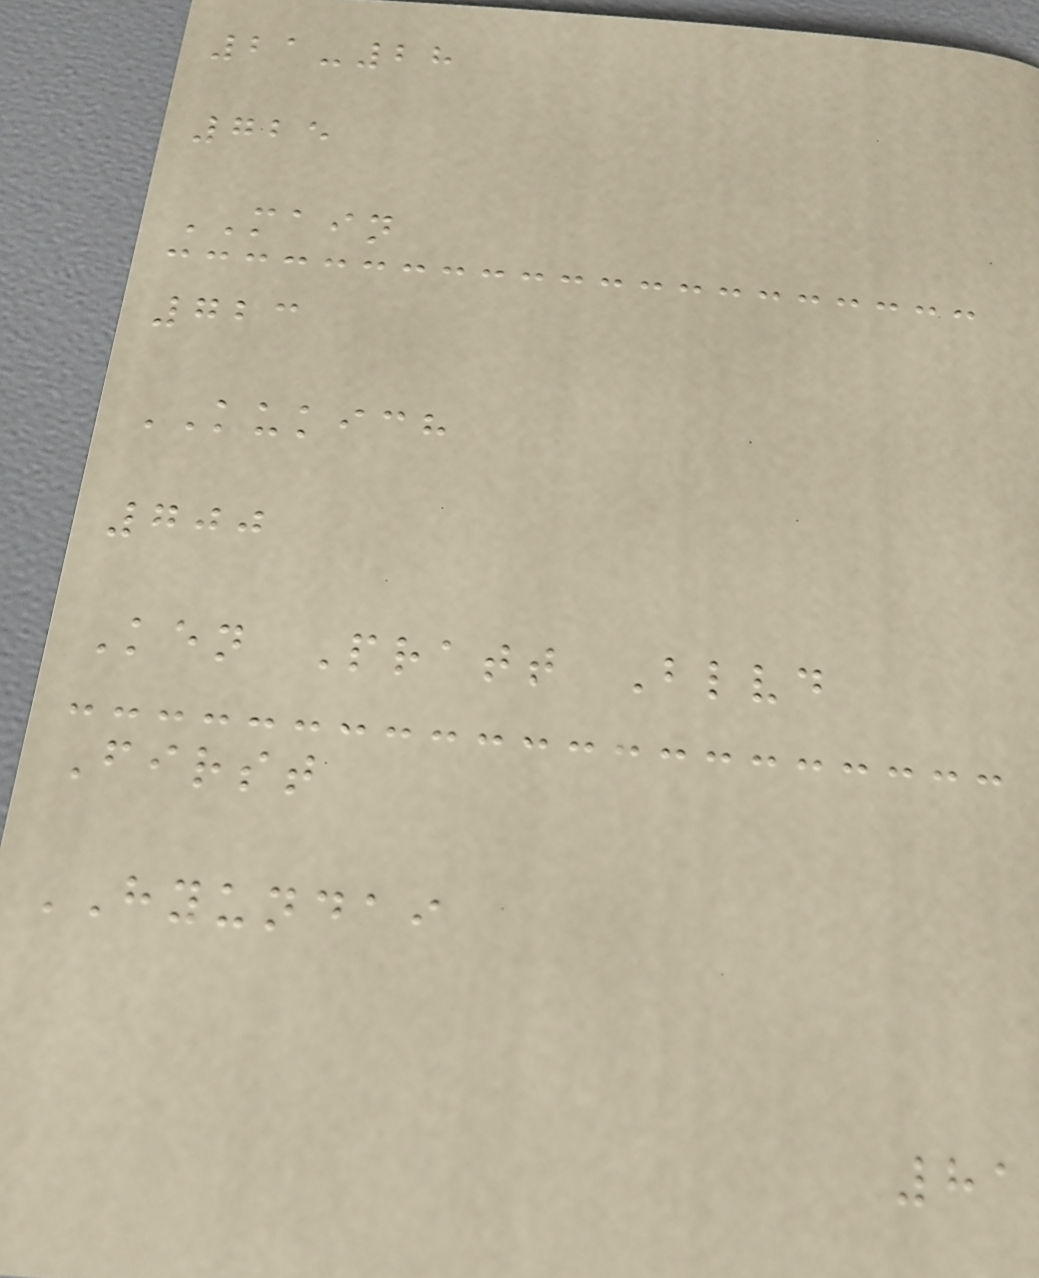21-28
725
MAIN
723
KUKICH
700
Ken Pratt Blvd
First
HYUNDAI
81
